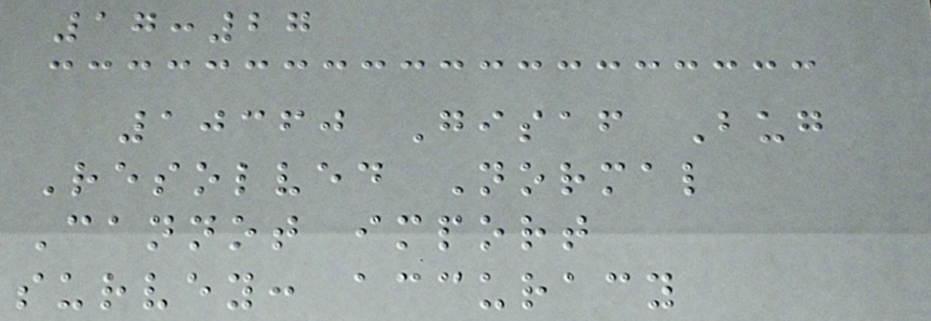17:27
10360 Gisaf Bug
Resolved Normal
Cannot import
survey: accuracy
